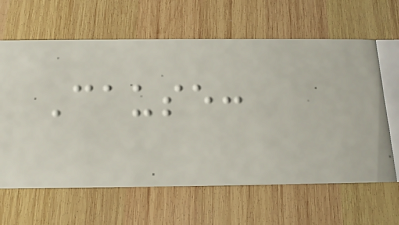Cause:
